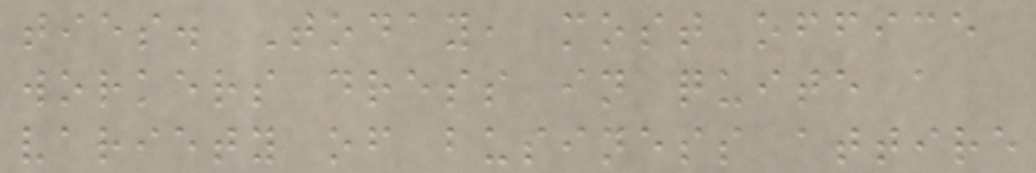ties. Today, most office
workers dress in quite a
variety of business attire
